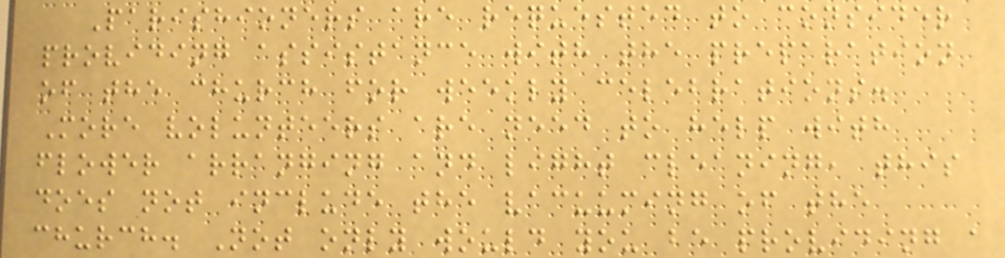Parishioners are requested to consider
providing assistance with the preparation
of the church for weekly celebrations.
More volunteers are need to help with
flower arranging and light cleaning, this
does not include the vacuuming of the
church. Not only would you be providing a
